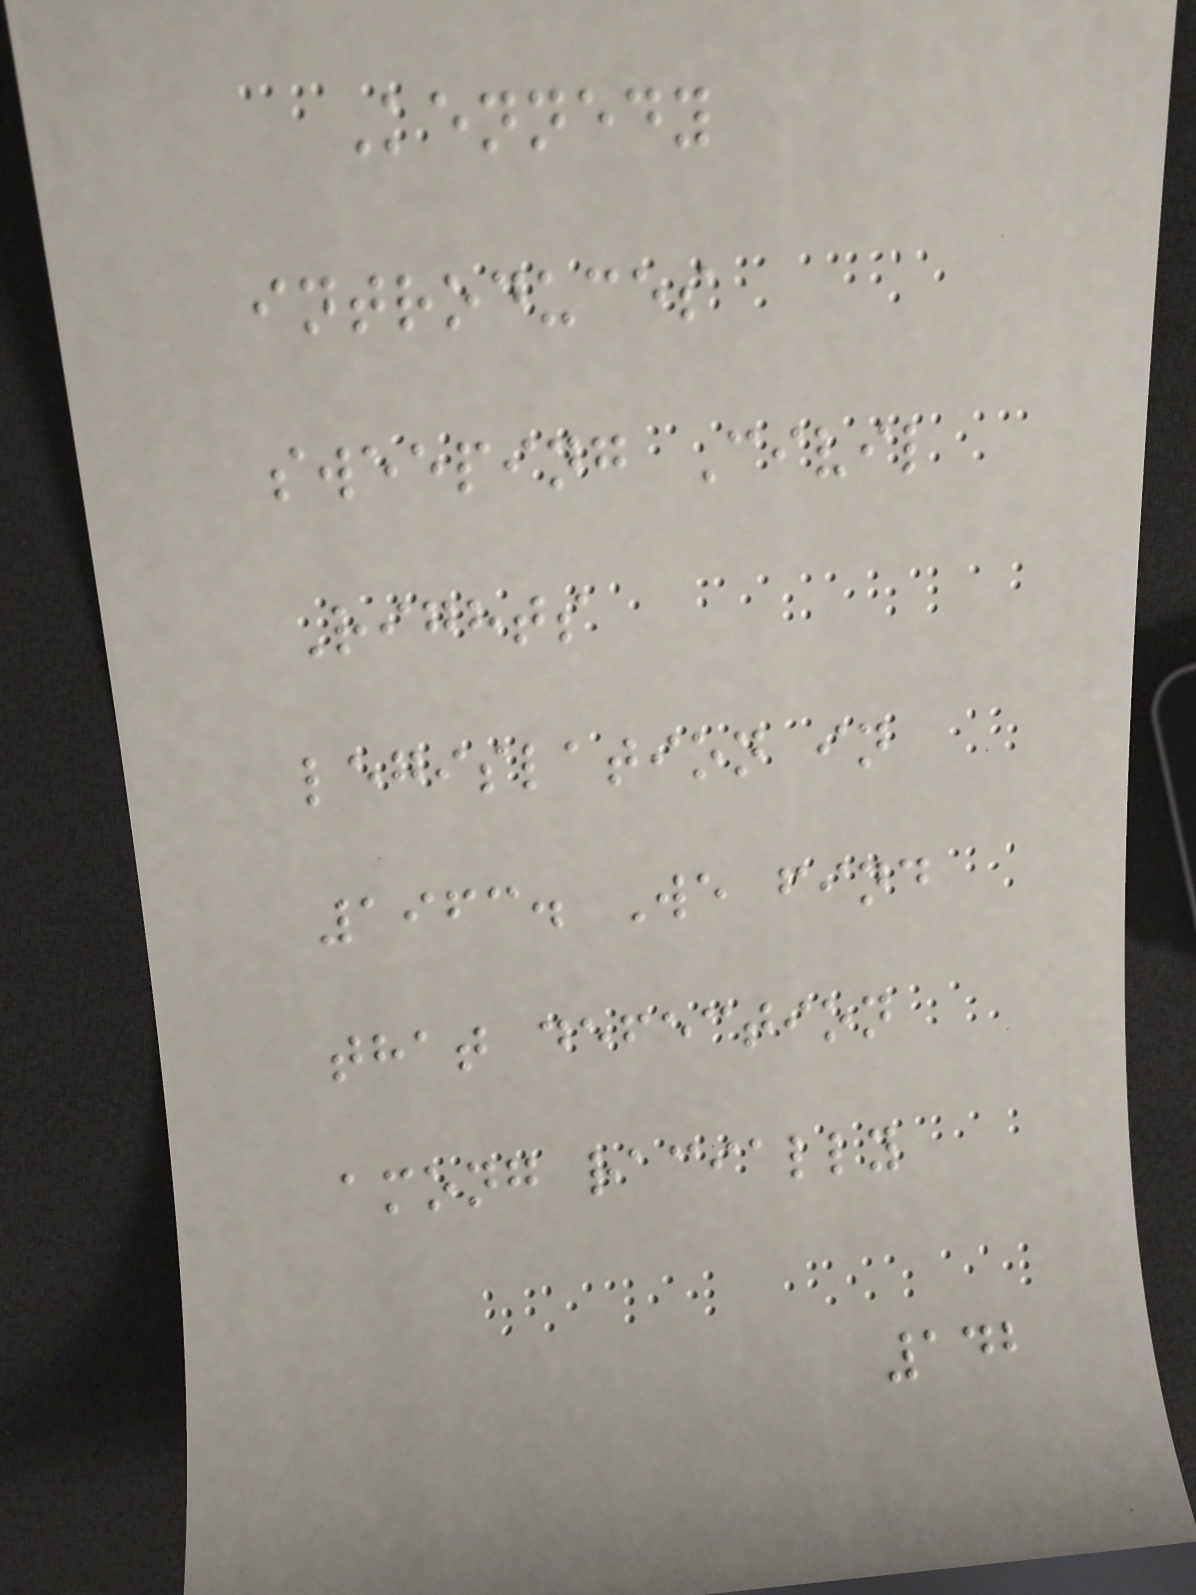Kennedy
introduces
sweeping Civil
Rights
legislation in
1963. We find
that defection
among racially
142
